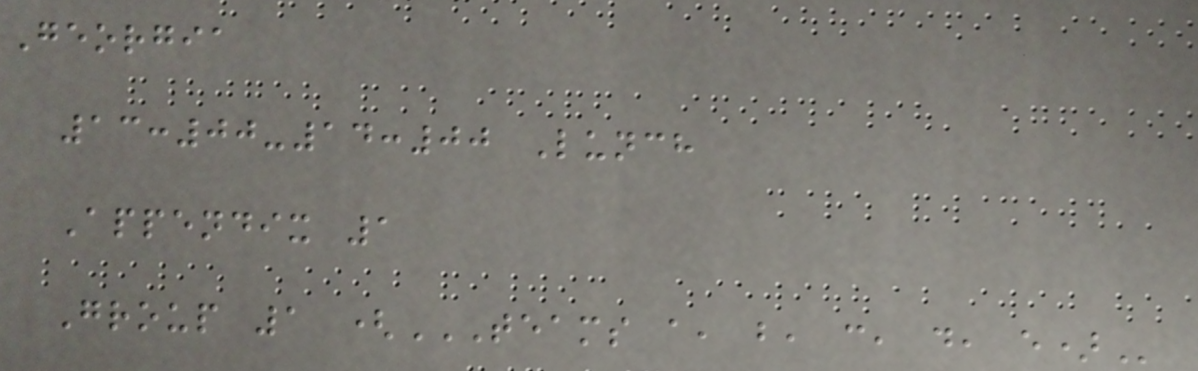Georgia
13:00-14:00 Lunch
Appendix 1
Group 1 (TEAMS A, B, C, D, E)
